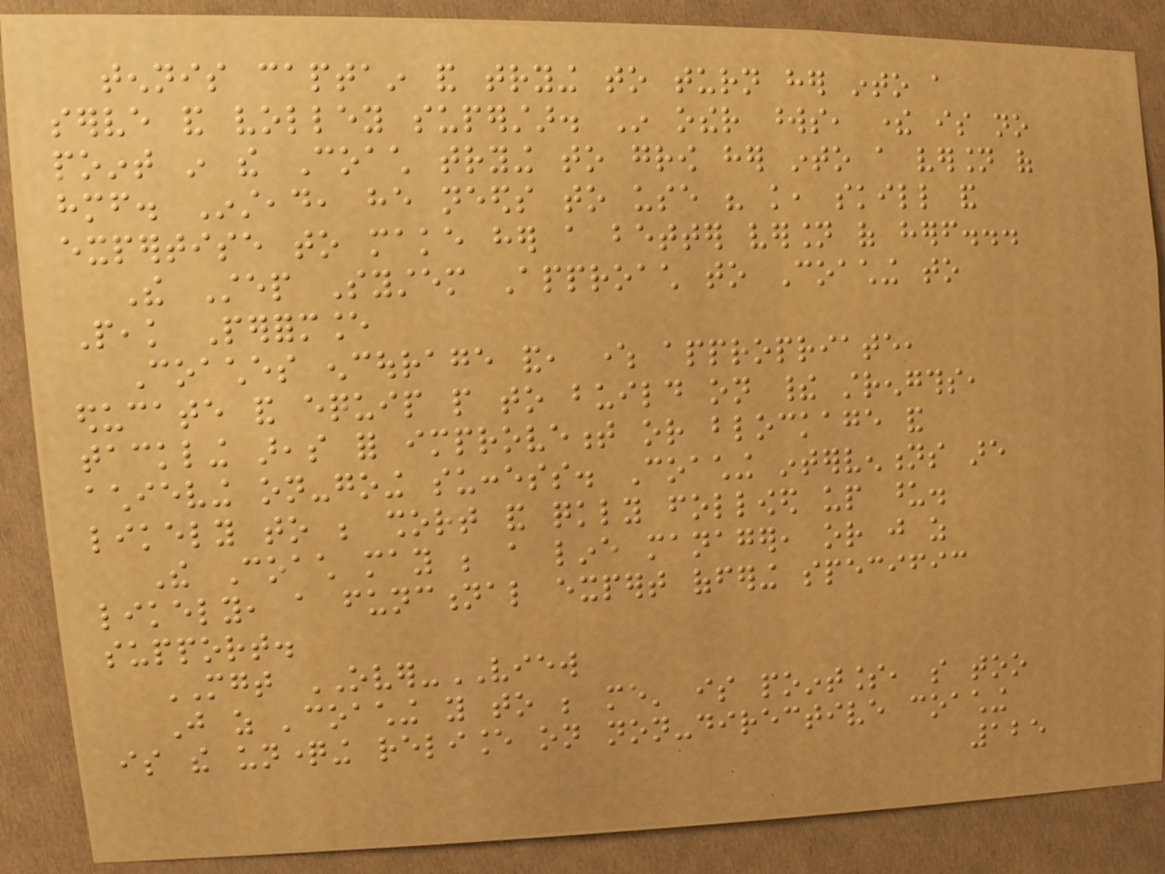tennis captain and trying to turn her into a
serve and volley superstar. In other words, there is no
point in the Coach trying to grow her into a version of
himself. Instead, he needs to use his knowledge, skill and
expertise to make her a better version of herself...
The Step System Approach to Coaching to
Peak Performance
Coaches encourage and, where appropriate,
educate and equip people to build on their strengths,
tackling areas for improvement or blockage and
achieving on-going success. Coaching interventions are
likely to be short and quickly followed up upon.
The Coach may be a line manager, or just as
likely, a functional expert offering specific
support.
MGT OVER-VIEW
Just as 'coaching you to be me' is pointless, so too
is the unquestioning reliance on non-directive coaching
125
